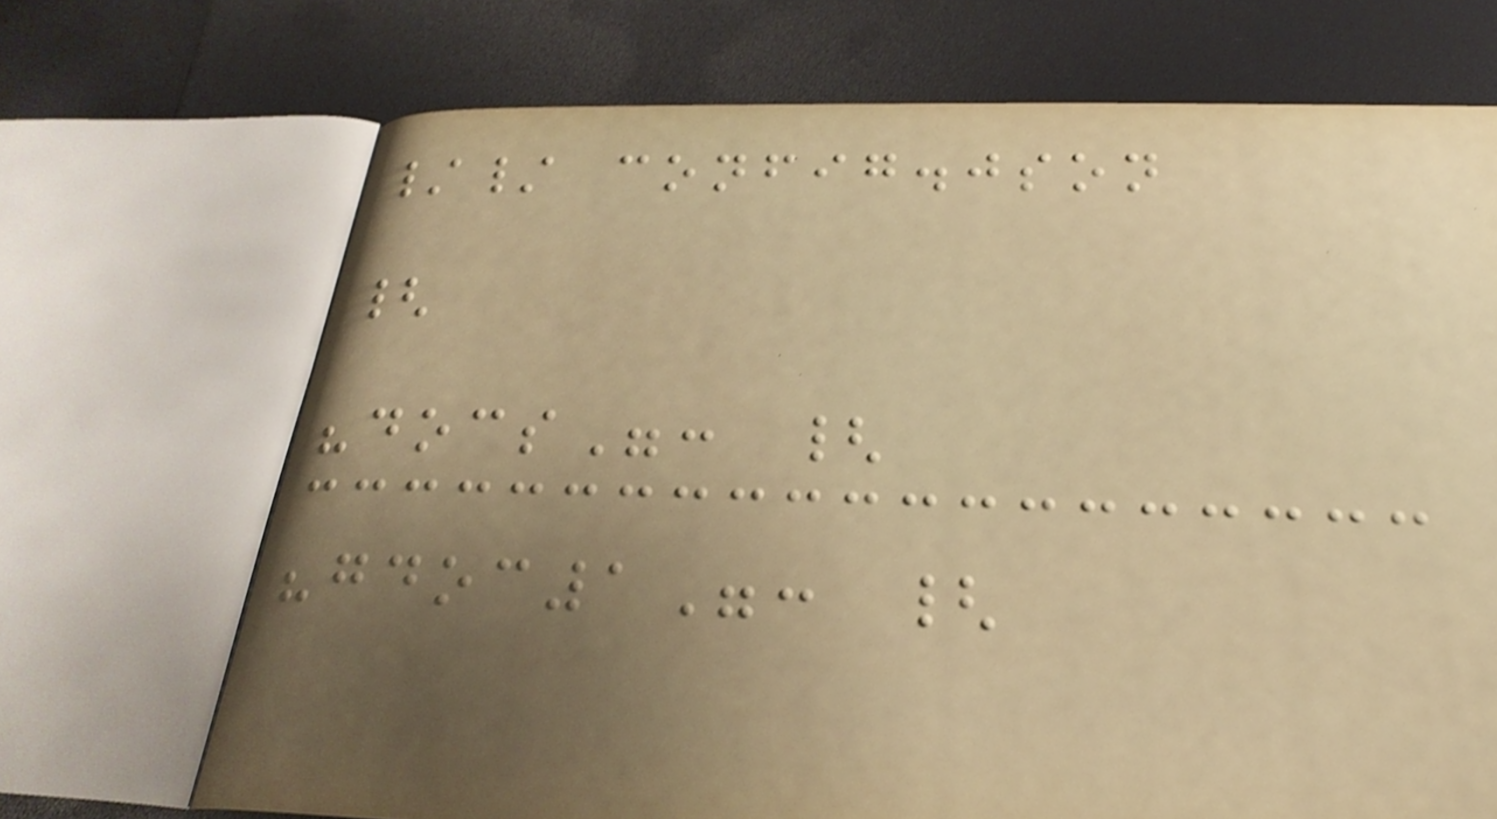// config.json
{
"docs": {
"gdoc1": {
